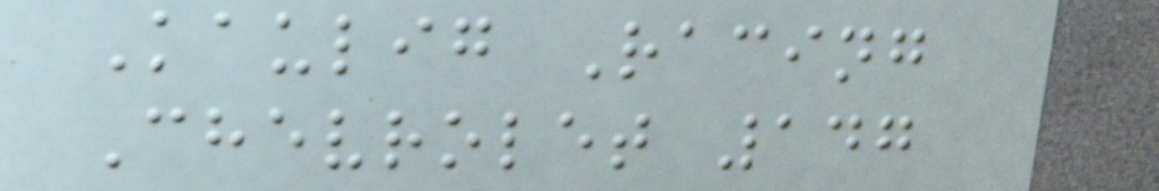Kaulig Racing
Chevrolet 147
